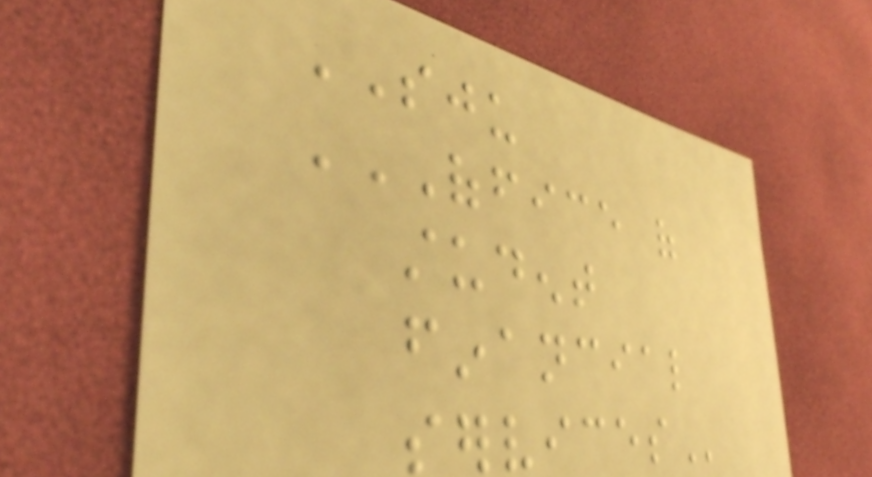SJU
OFFICE OF
STUDENT
FINANCIAL
SERVICES
